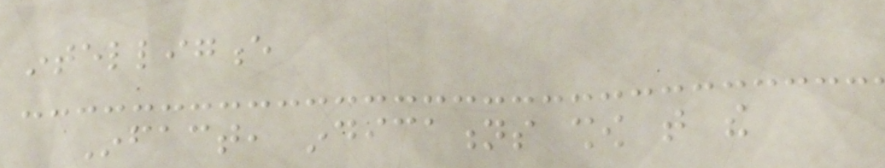intelligence
Infact, indications show that the
